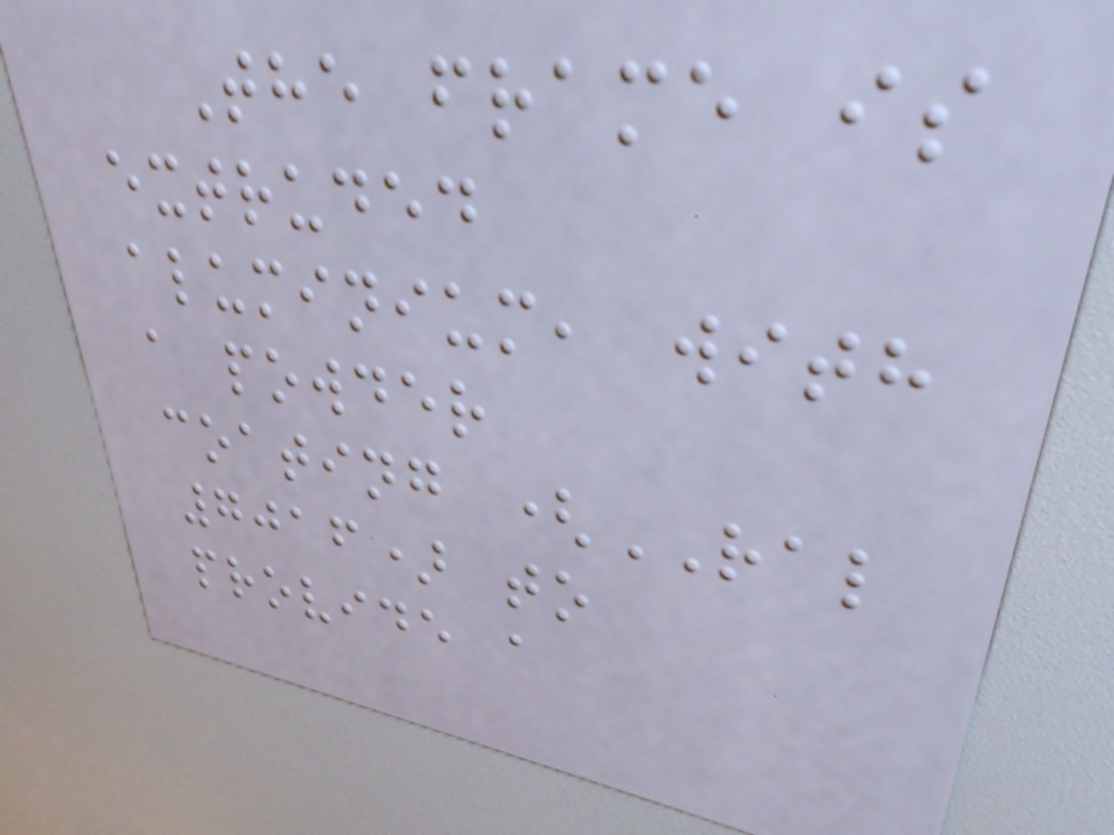The frame is
extruded
aluminium, with
a powder
coating (RAL
7016) to
provide a
